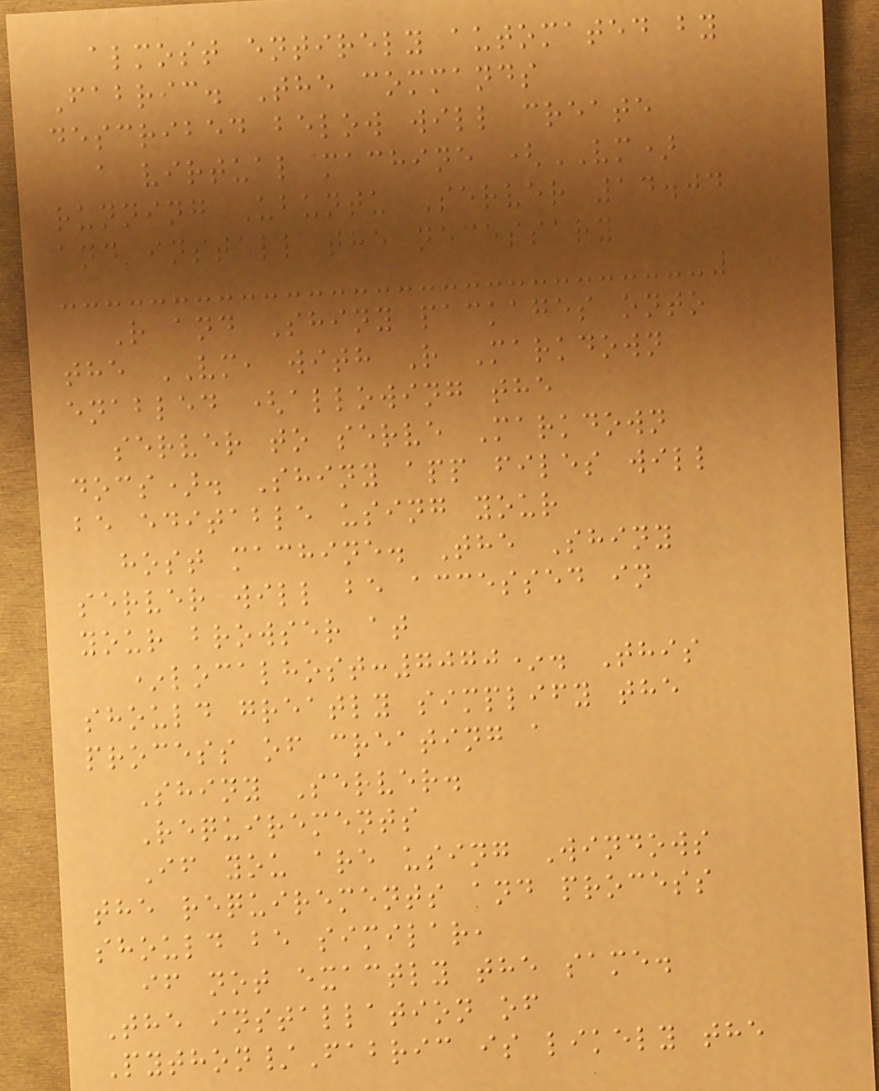almost entirely automated by
Fabric. The commands
described below will create
a virtual machine (VM)
running Ubuntu Server 14.04
and install the necessary
R and Shiny packages onto
the VM, with R Markdown
enabled (allowing the
server to serve Markdown
docs). Shiny app files will
be editable using your
host machine. The Shiny
server will be accessed in
your browser at
*localhost:7070*. This
should greatly simplify the
process of creating a
Shiny Server.
Requirements
If you are using Windows
the requirements and process
should be similar,
if not exactly the same.
The installation of
Python/Fabric is likely the
